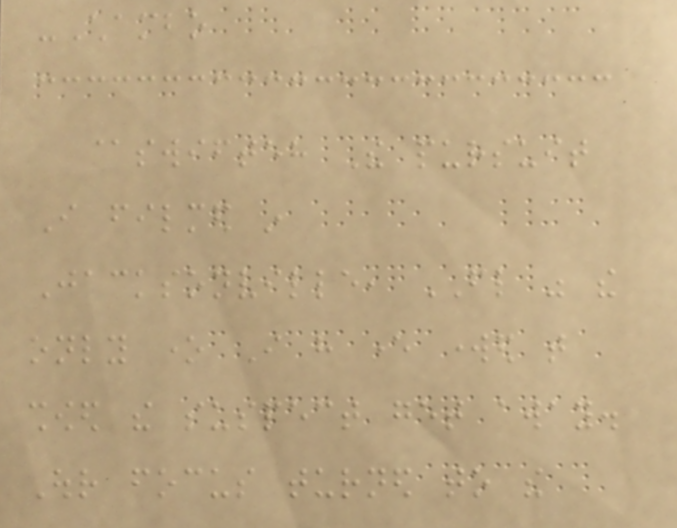-Chambo
@swifteh The pursuit
I filmed in
Jacksonville, FL was the
only one I have ever worked that
showed the suspect get away.
Our focus turned to the
